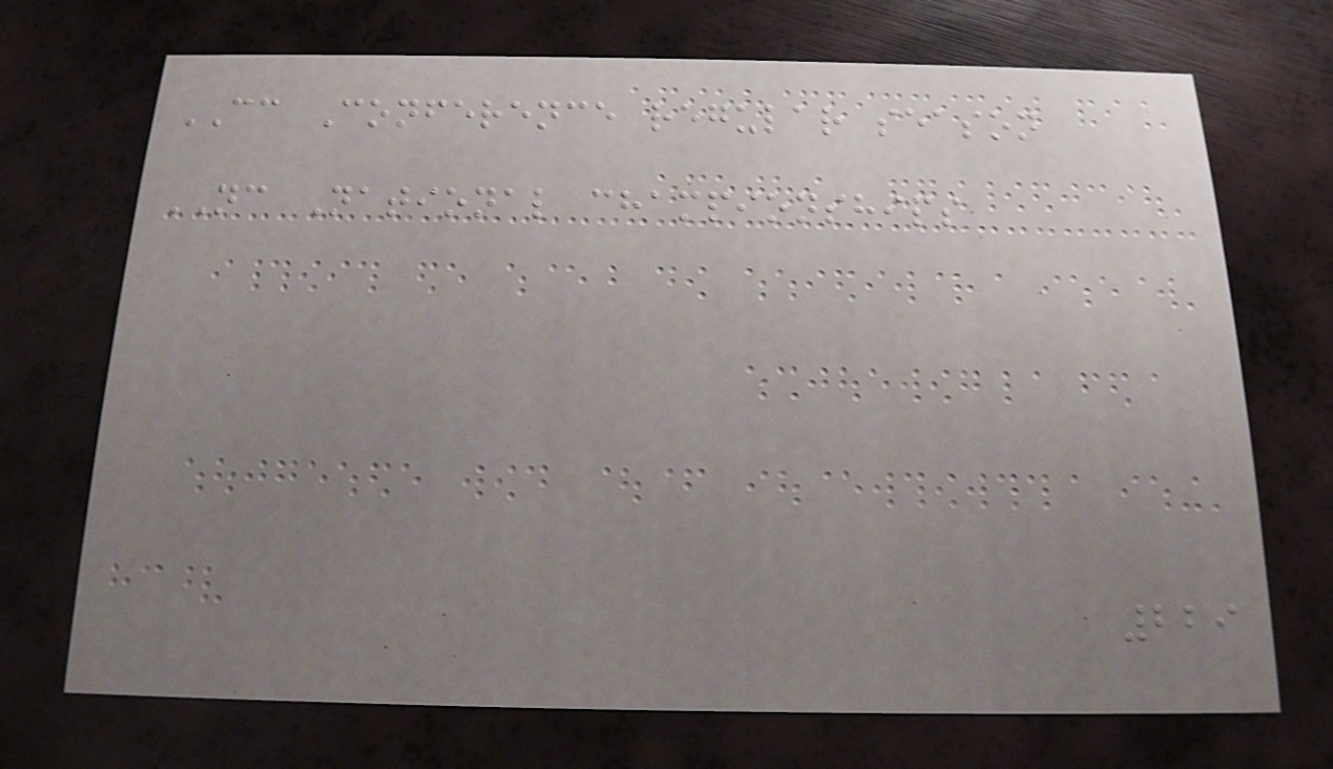CC Conference regular season
NC National championships
229
